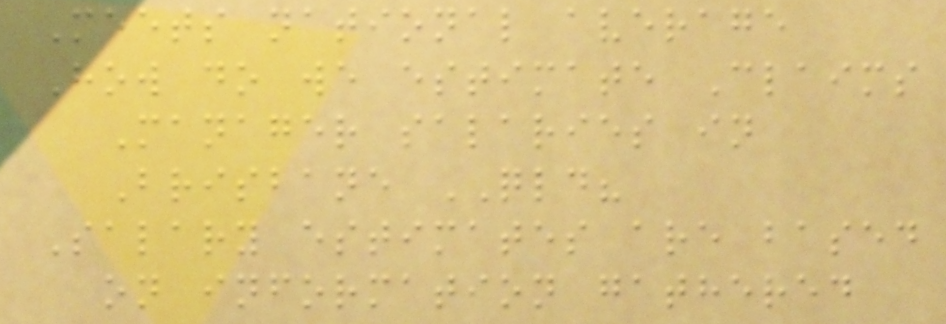Meets national average
How do we estimate Claims
Manager salaries in
Brisbane QLD?
Salary estimates are based
on information gathered
